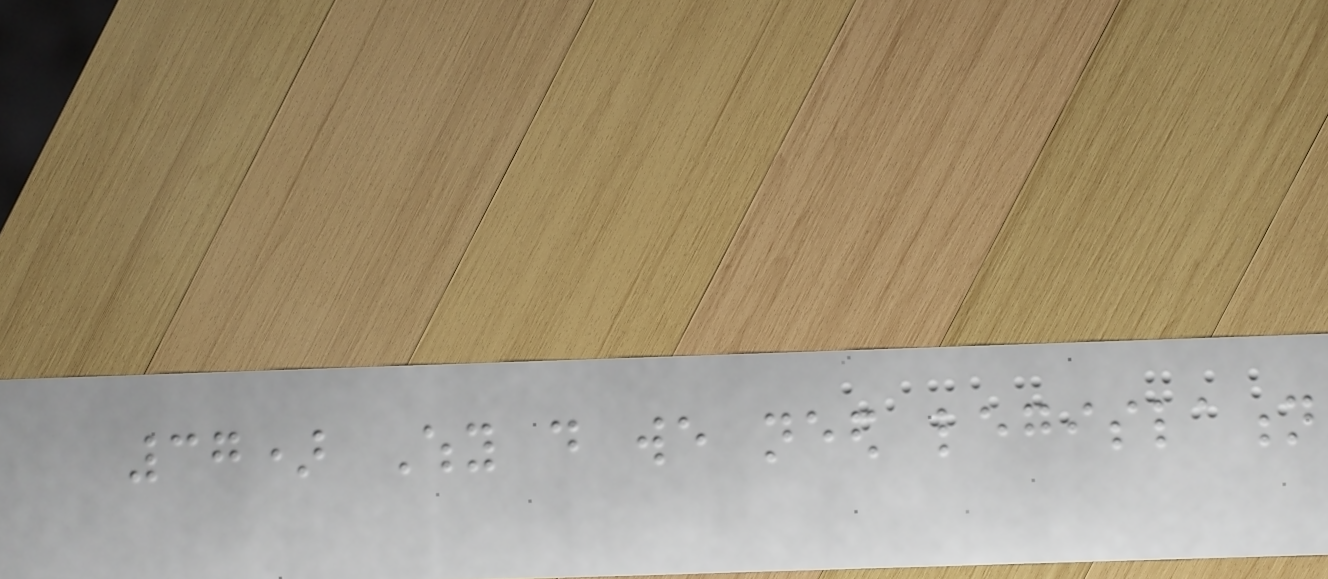37) Why do we need legislation
